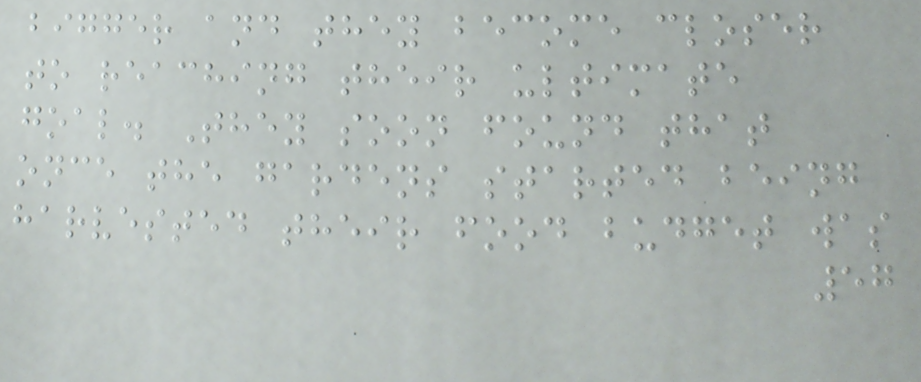bigger and they become closer
to reaching their ultimate
goal. They soon found that
once the gardens started being
harvested their food budget was
57
